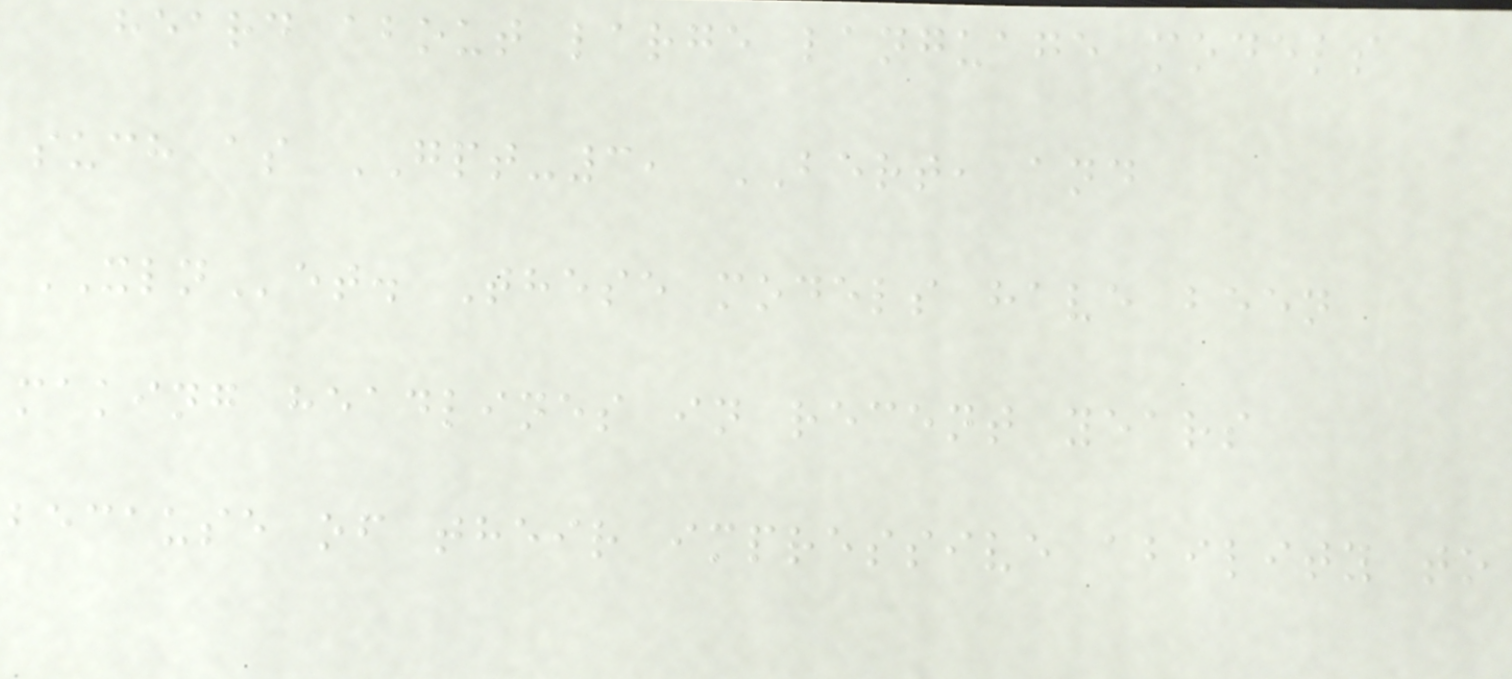heard about large language models
such as GPT-3, BERT, and
XLNet. These models have been
making headlines in recent years
because of their impressive ability to
